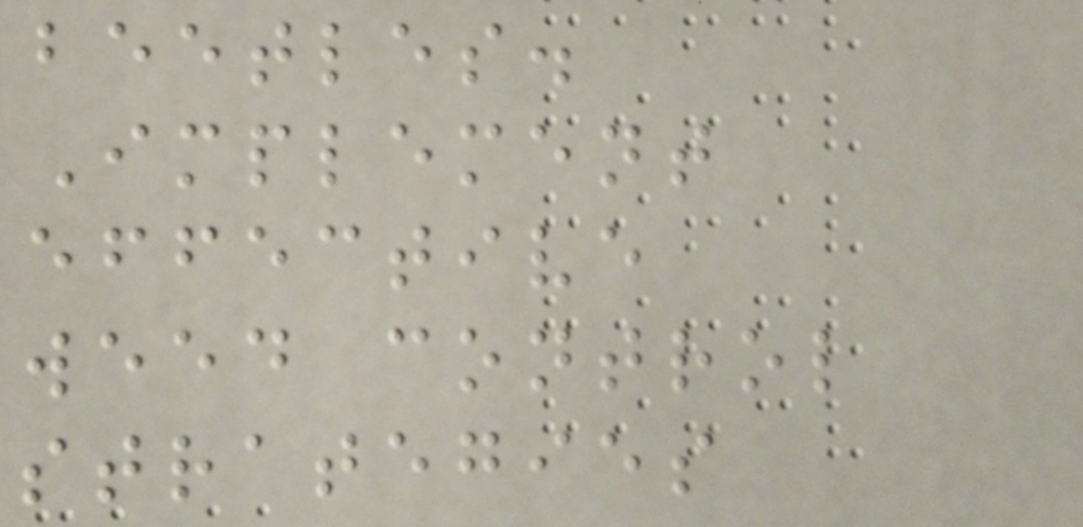beetles.
Implement
effective
weed control
strategies
